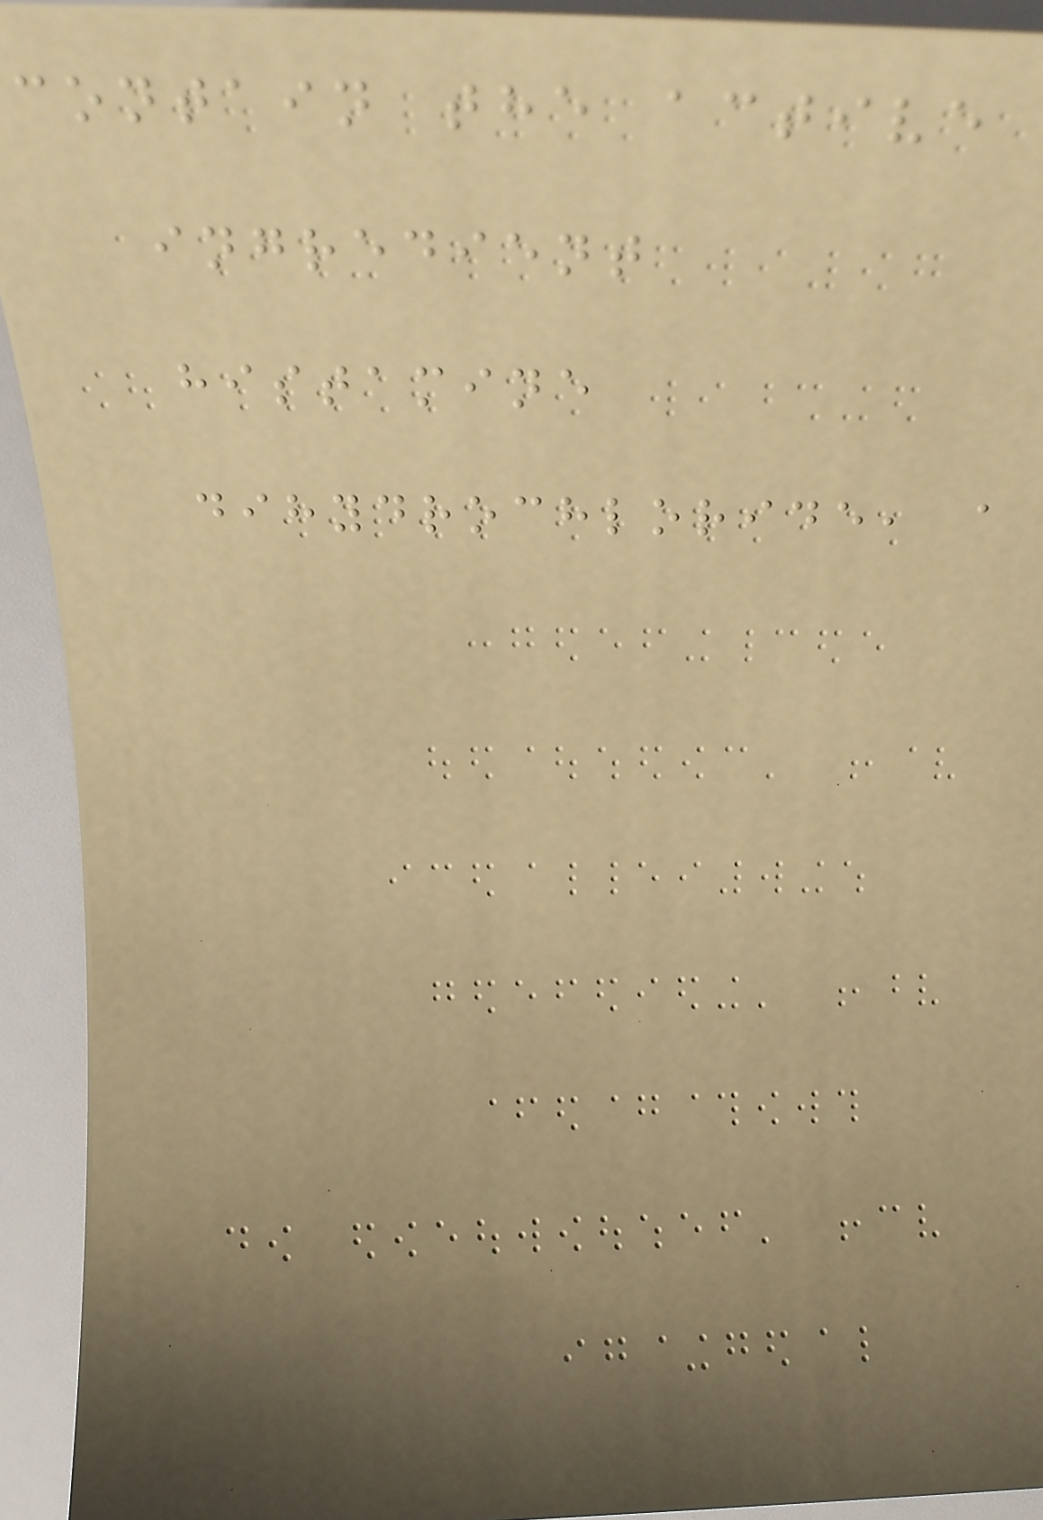contain the active
ingredient
histamine
dihydrochloride, a
